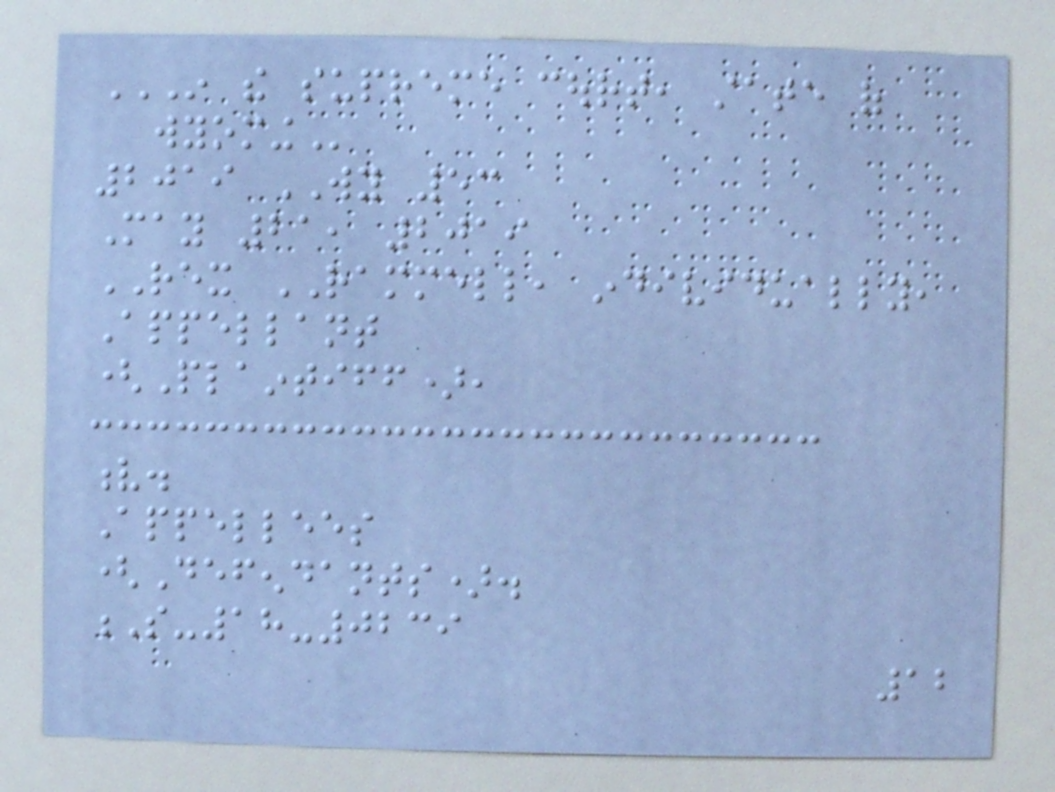IN THE SUPREME COURT, STATE OF
WYOMING
2019 WY 53
May 21, 2019
REX RAMMELL, individually,
Appellant
(Plaintiff),
v.
Appellees
(Defendants).
S-18-0239
12
